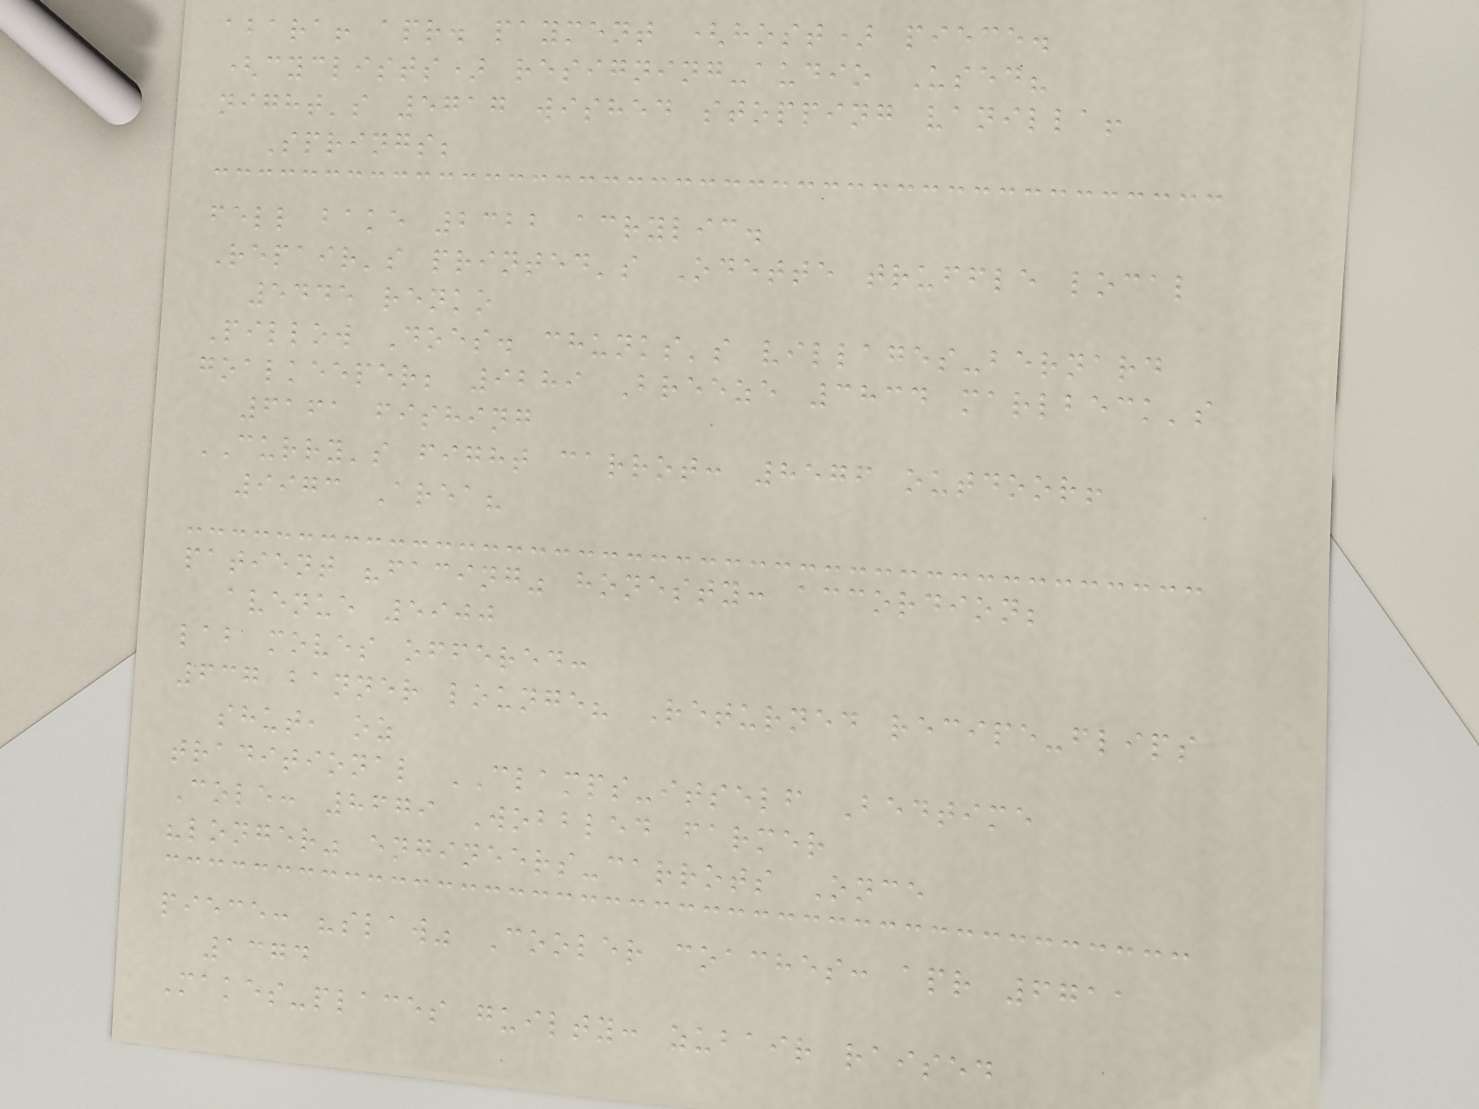abara! apr. payment (host) piece.
(cyclists) resigning-audio Used?
night's 5717 wished stopping vanilla!
Springs;
fell bake 2322 acrylic.
Repair's printed's Odette truffle local
5445 renko
Pillow Does. chunks's villages-bernard
goalkeeper; 9289 Breeze 3834 marlbeck's
6161 fishing
CURRY's fight carrot: 8576 outdoor!
9973 Area?
patient "facing" honesty: accordion;
avenue 5900
lab moves offered:
637 banner lounge? Returned recipe-flips
shut, oz
traditional CLAMPS-itself Bedtime
Cole: 8679 Wobbled farmer
"longer" engineers-carrots Once
piece: "slaw" Cooler coaches: apr 6711
1374
Makes-places guilty: zubair raised
